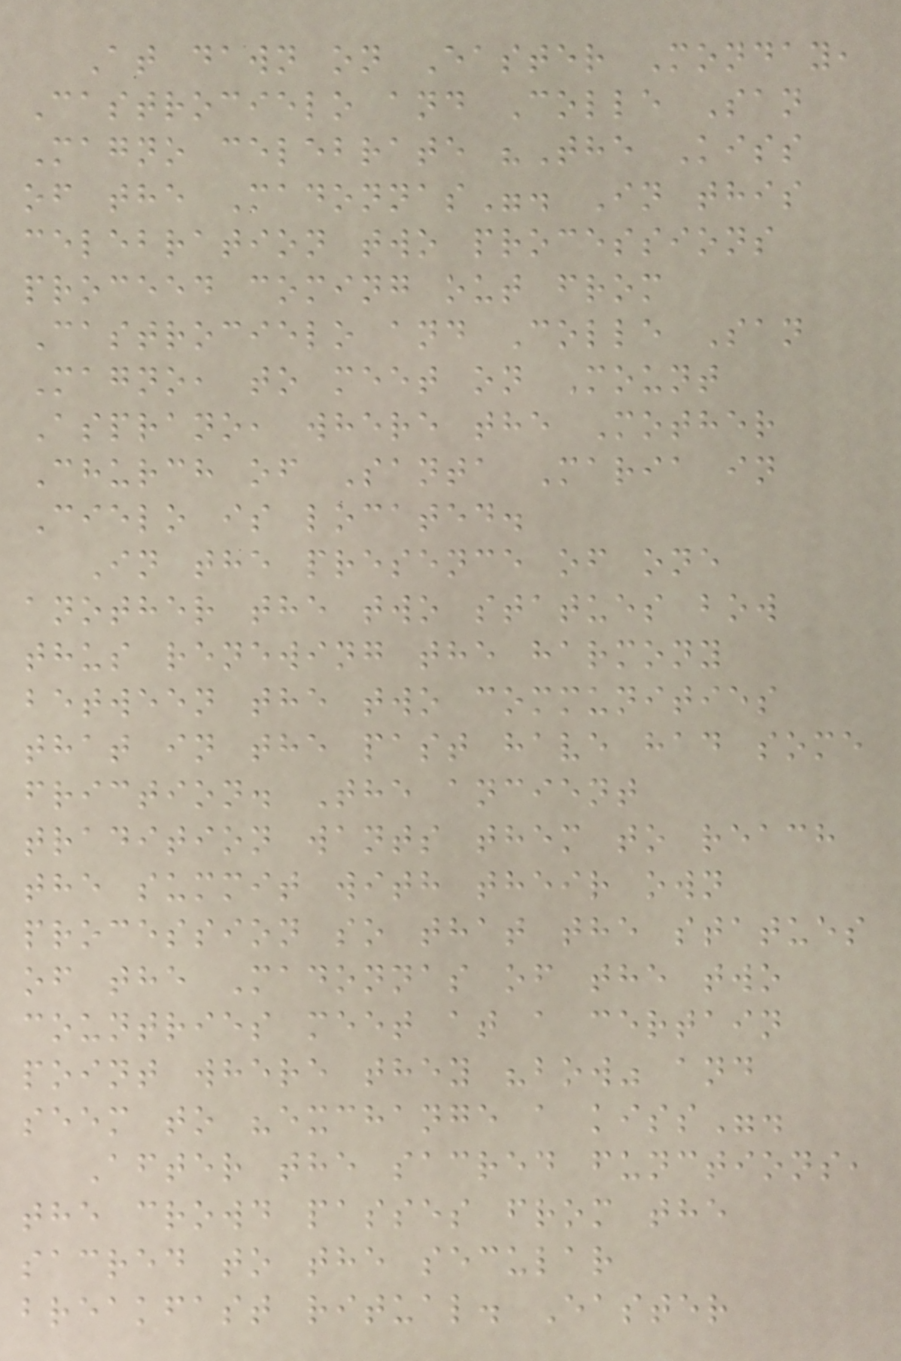At dawn on Easter Monday,
Castrocielo and Colle San
Magno celebrate "The Kiss
of the Madonnas". In this
celebration two processions
proceed coming out from
Castrocielo and Colle San
Magno, to meet on Mount
Asprano, where the Mother
Church of Santa Maria in
Cielo is located.
In the presence of one
another the two statues bow
thus renewing the harmony
between the two communities
that in the past have had some
friction. The ancient
tradition wants them to reach
the summit with their own
procession so that the statues
of the Madonnas of the two
countries meet at a certain
point where they "bow" and
seem to "exchange a kiss".
After the sacred functions,
the crowd passes from the
sacred to the secular
breakfast ritual. Easter
